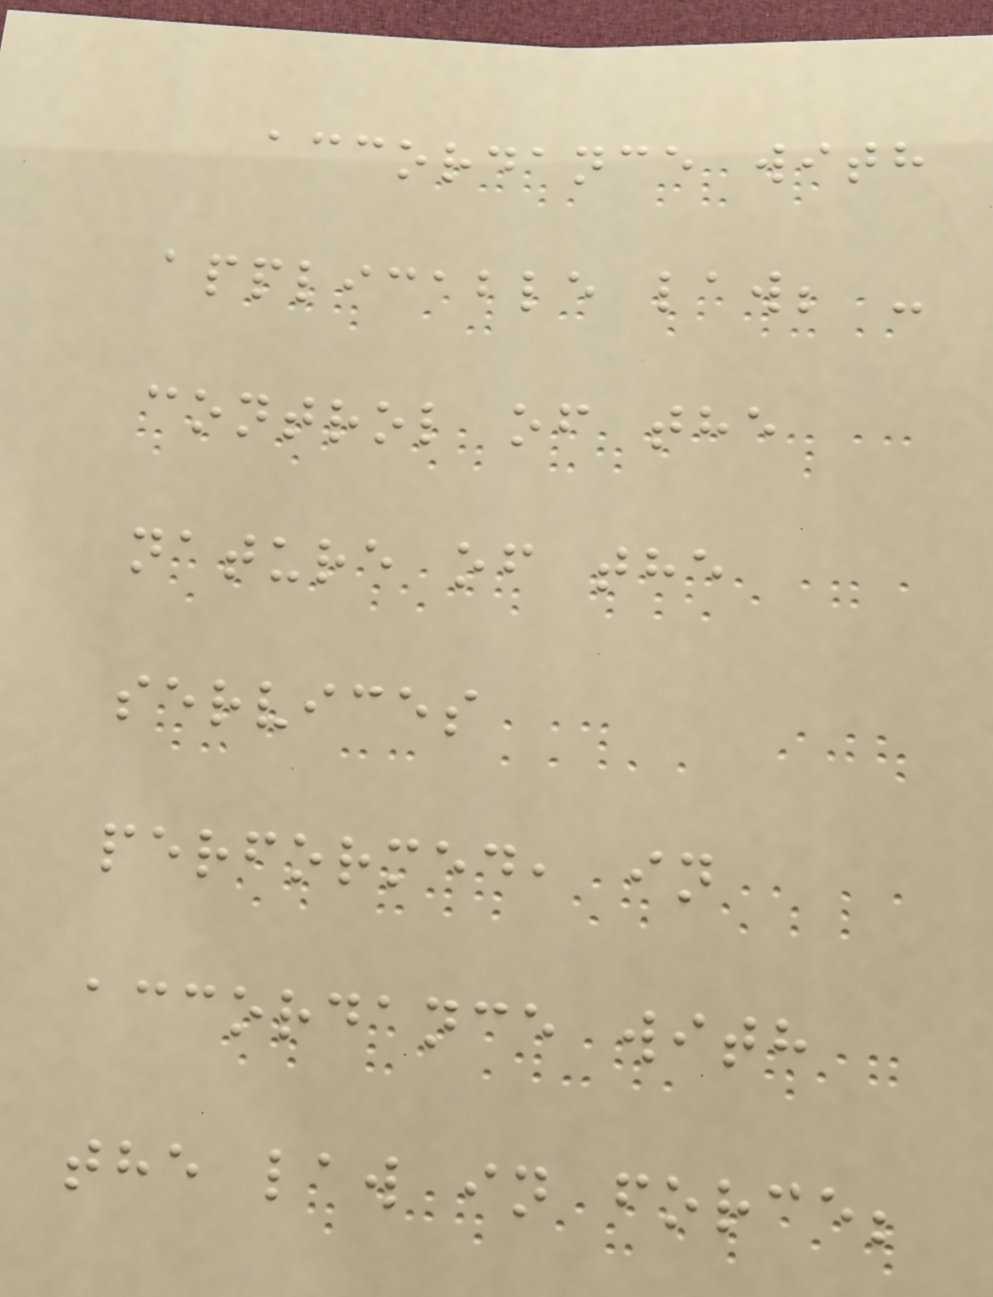accordance with
applicable law; -
control of the
nature of the
services
performed, in
accordance with
the law in force;
